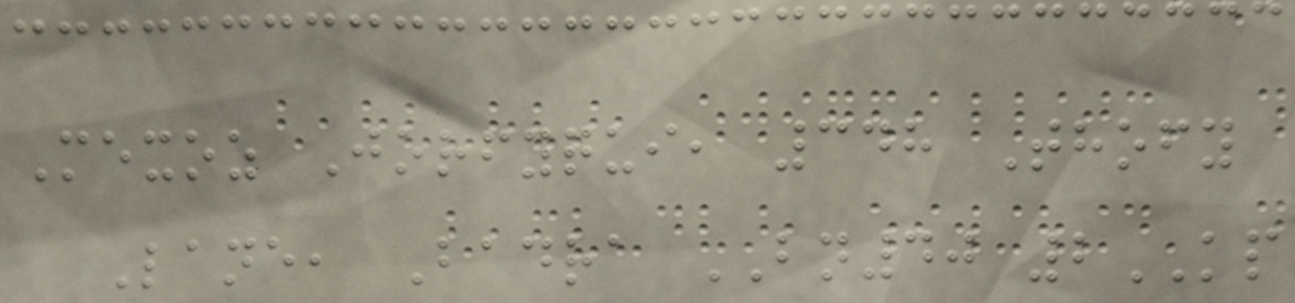Mexoz Jorfyqui, 348 Thofy
Lane, Badra BN40 2KP
